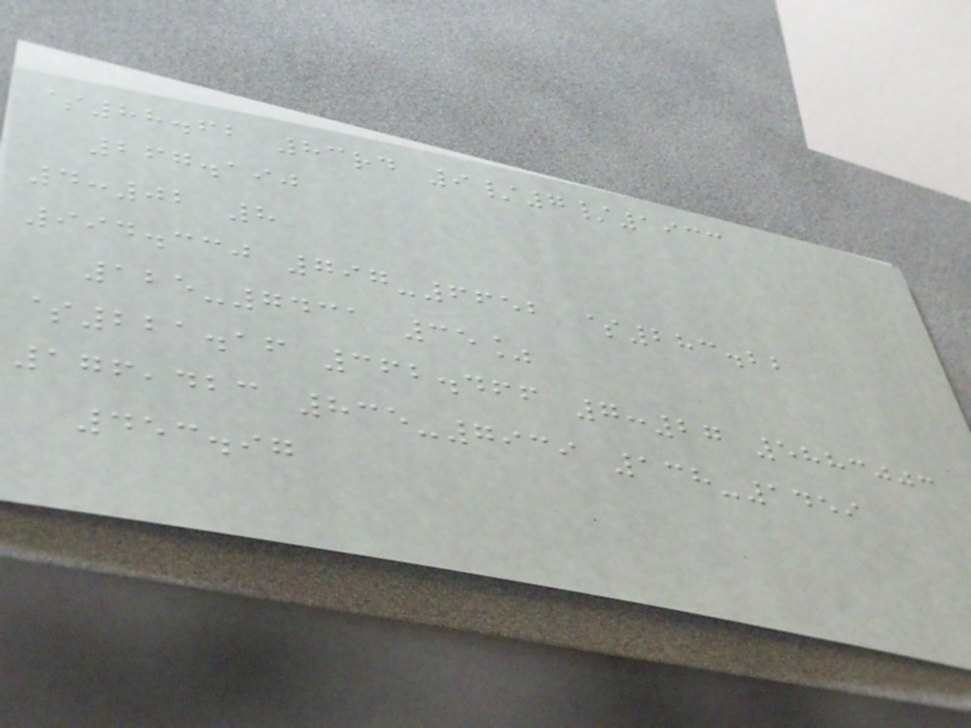$88.62 83rd 9/7/1933
267.190
4:02 8
994.330 797-6652 $283.22
125-7431 35%
$221.16 362.466 7:27 5883003
176,423 835-7939 138-1459
453.97
